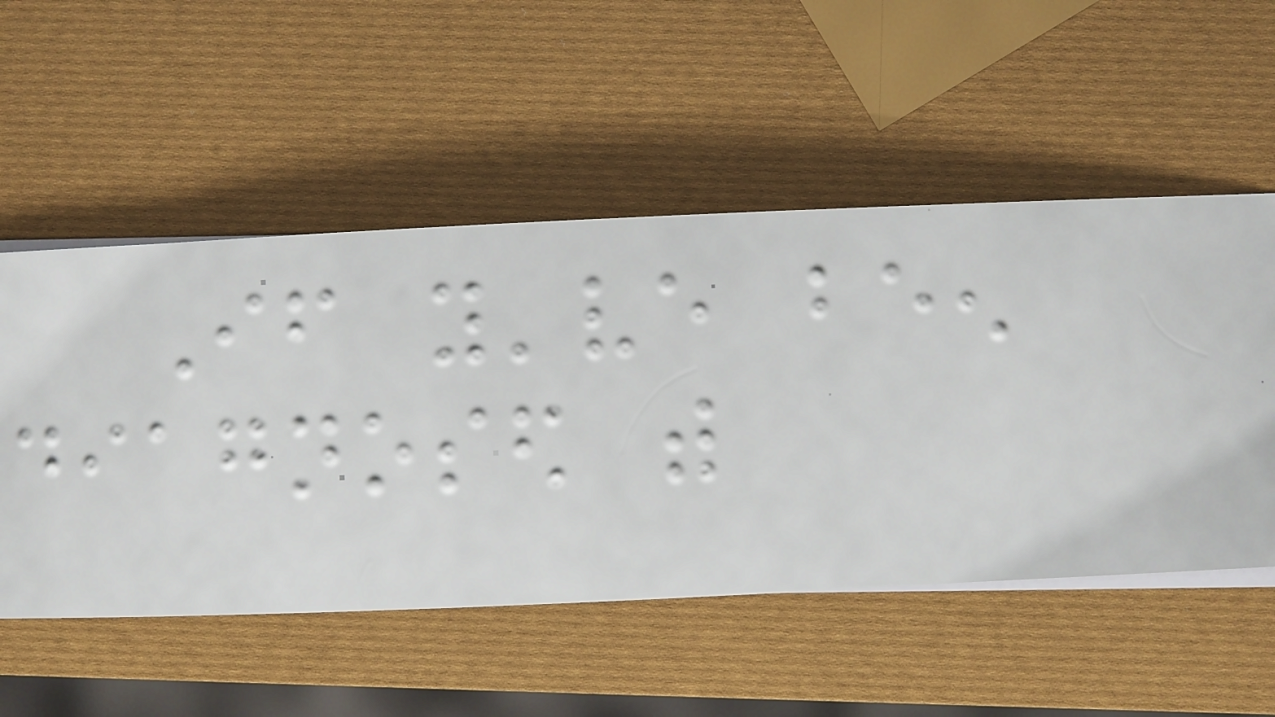If you've been
diagnosed with
